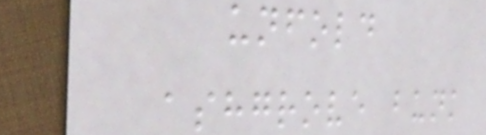unfold
ashgrove bunk
